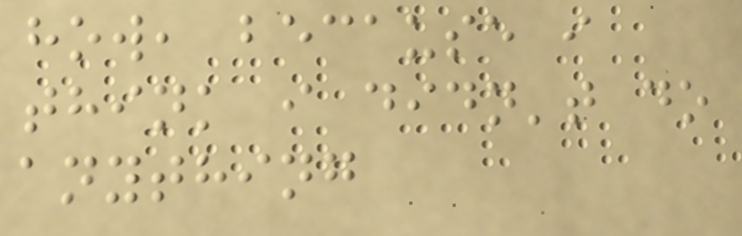how, because i
think i didn't do
anything
